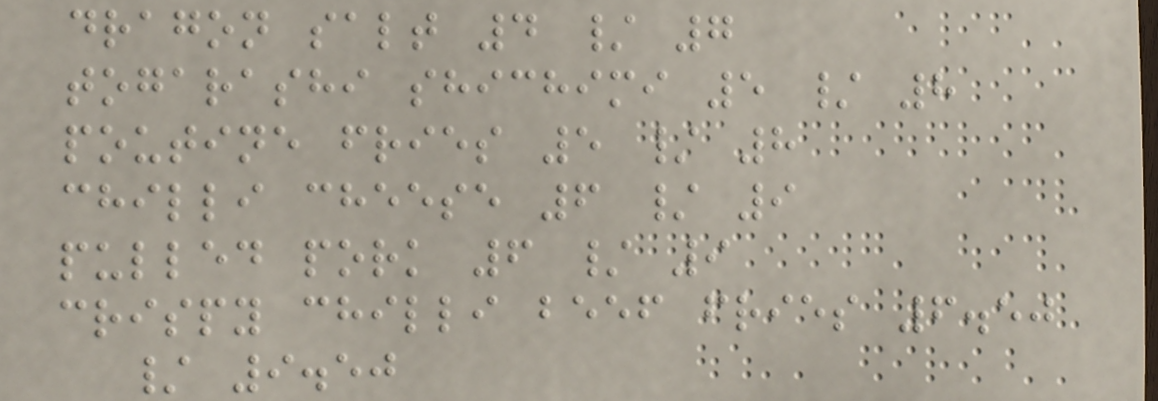dragon salt 4 / 7
togarashi shichimi 5 / 8
poutine fries 5 / 8
chilli cheese 6 / 9
pulled pork 6 / 9
crispy chilli beef fries 6.50
/ 9.50
